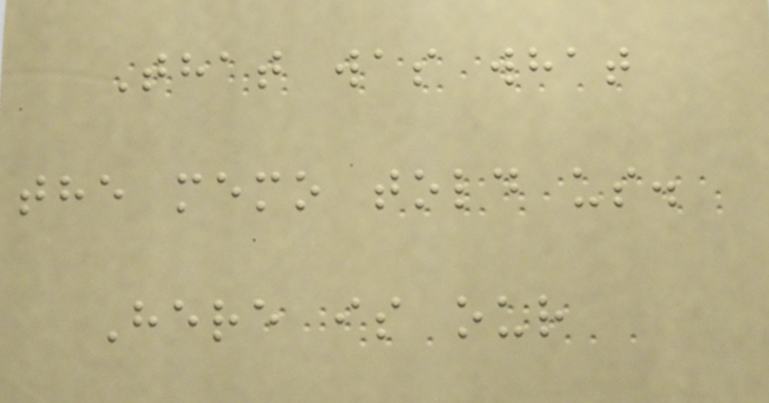That was what
the memo told us.
Here is our
